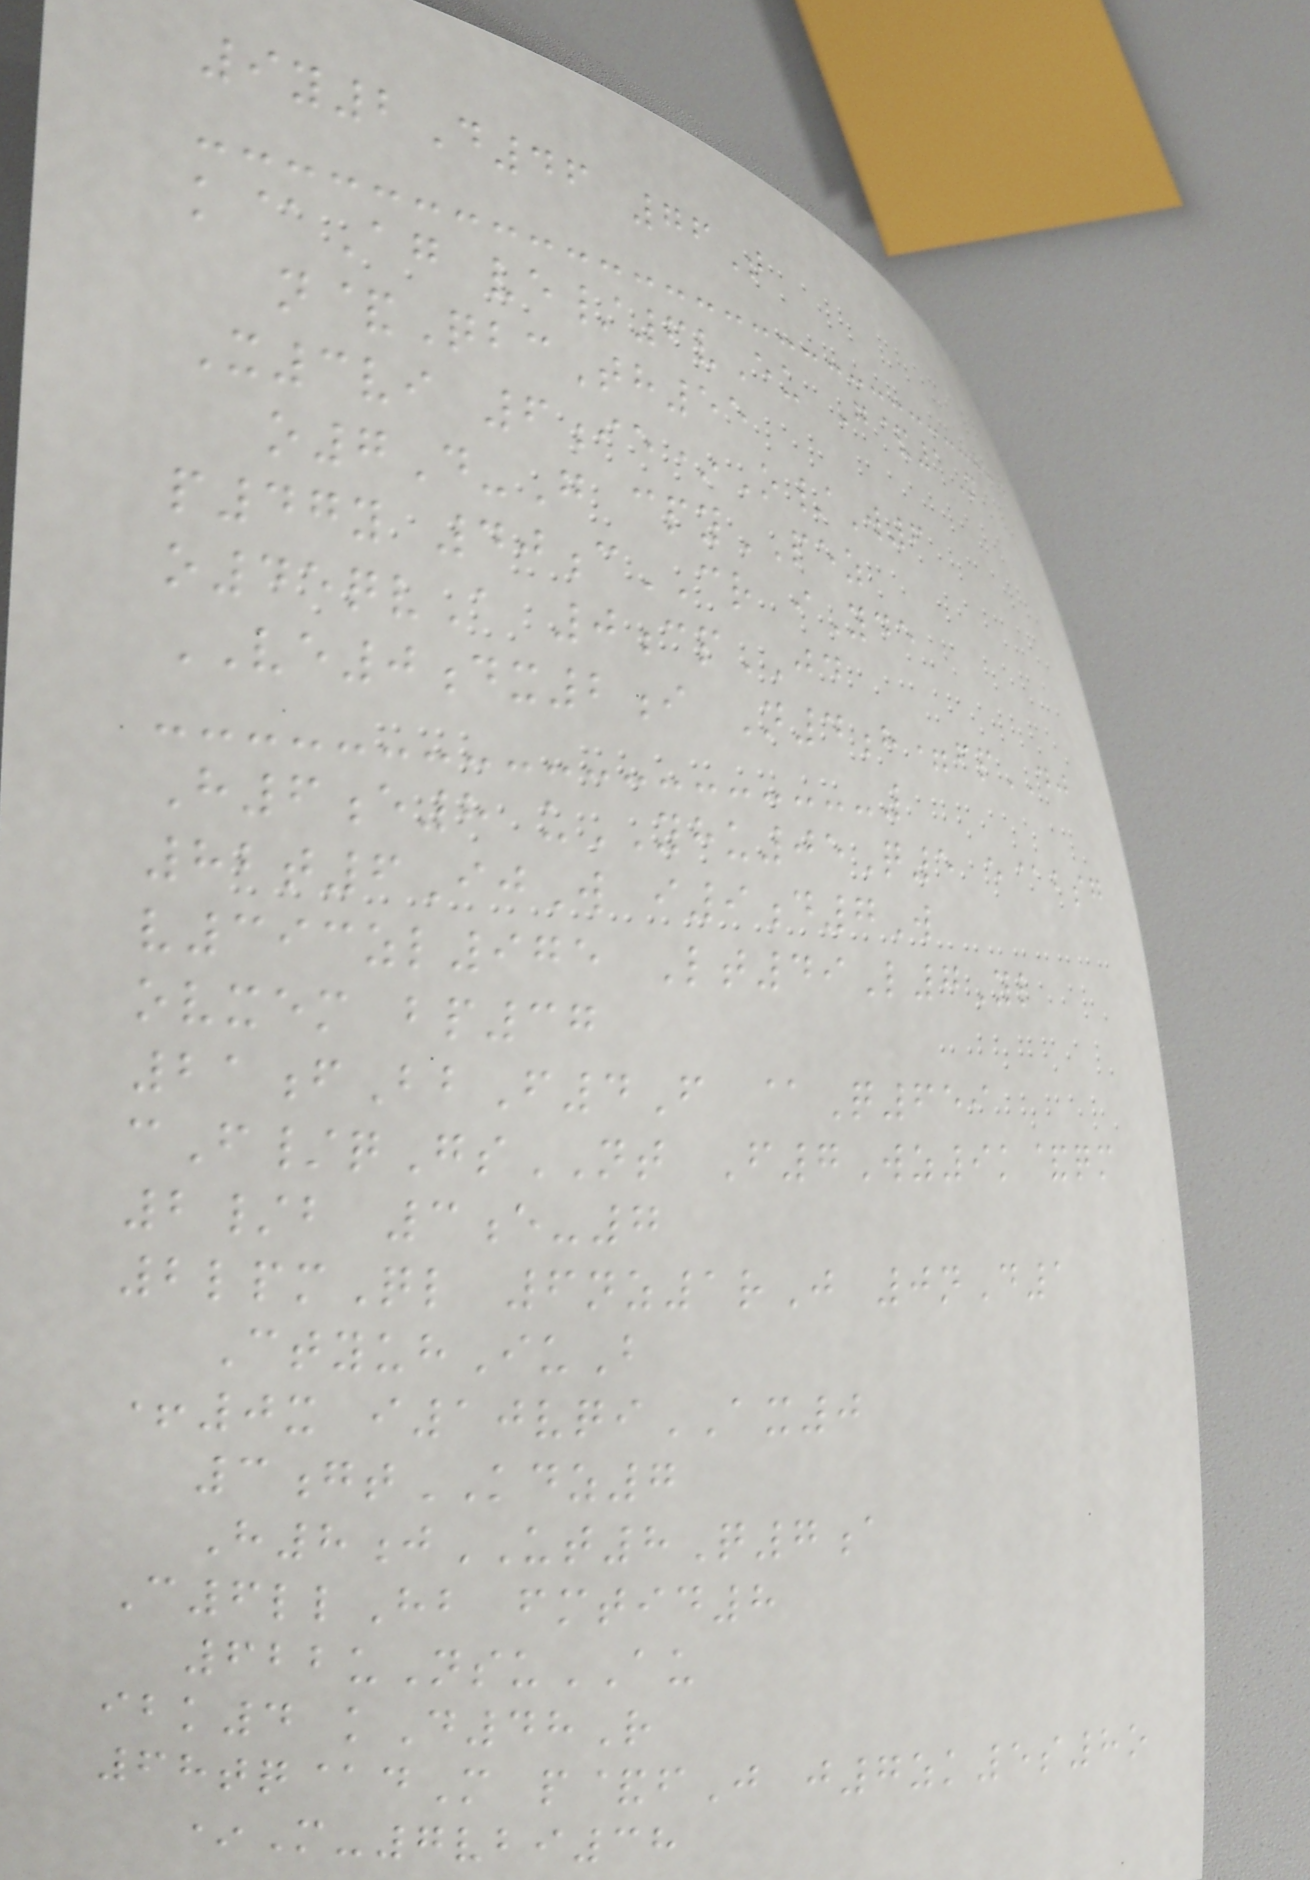9y2D46 76T
k@Ag ve/6vEu G&1M
n&QbcTh55
X3vi 6ie*O/W6
o7D-G cpyPEZ
p47y 40cCR iYde
o45qvA 0cpJD
VE0dx2i N4h=fpDJ
H6e8 uYHU05Q5 e@bsg
82t6IjW i9d7W
v393zl975 Lt49L7Yl
ovxem bp37
21fBbF4F @Q659
cF/qGsNT F7Wz9k&qm
2/b 3e-7
2lpmQl 6nz1rJ 0nD1
CtyuhIuB
+0x i10vqiAX0
3gtKDZ7
H8jUT8Q7a
C6llHb fmtid8
622uNsuAU
ibk4 kD48R
68tq@dM p&fJ j7zk5s8o
*M-7vbi38
